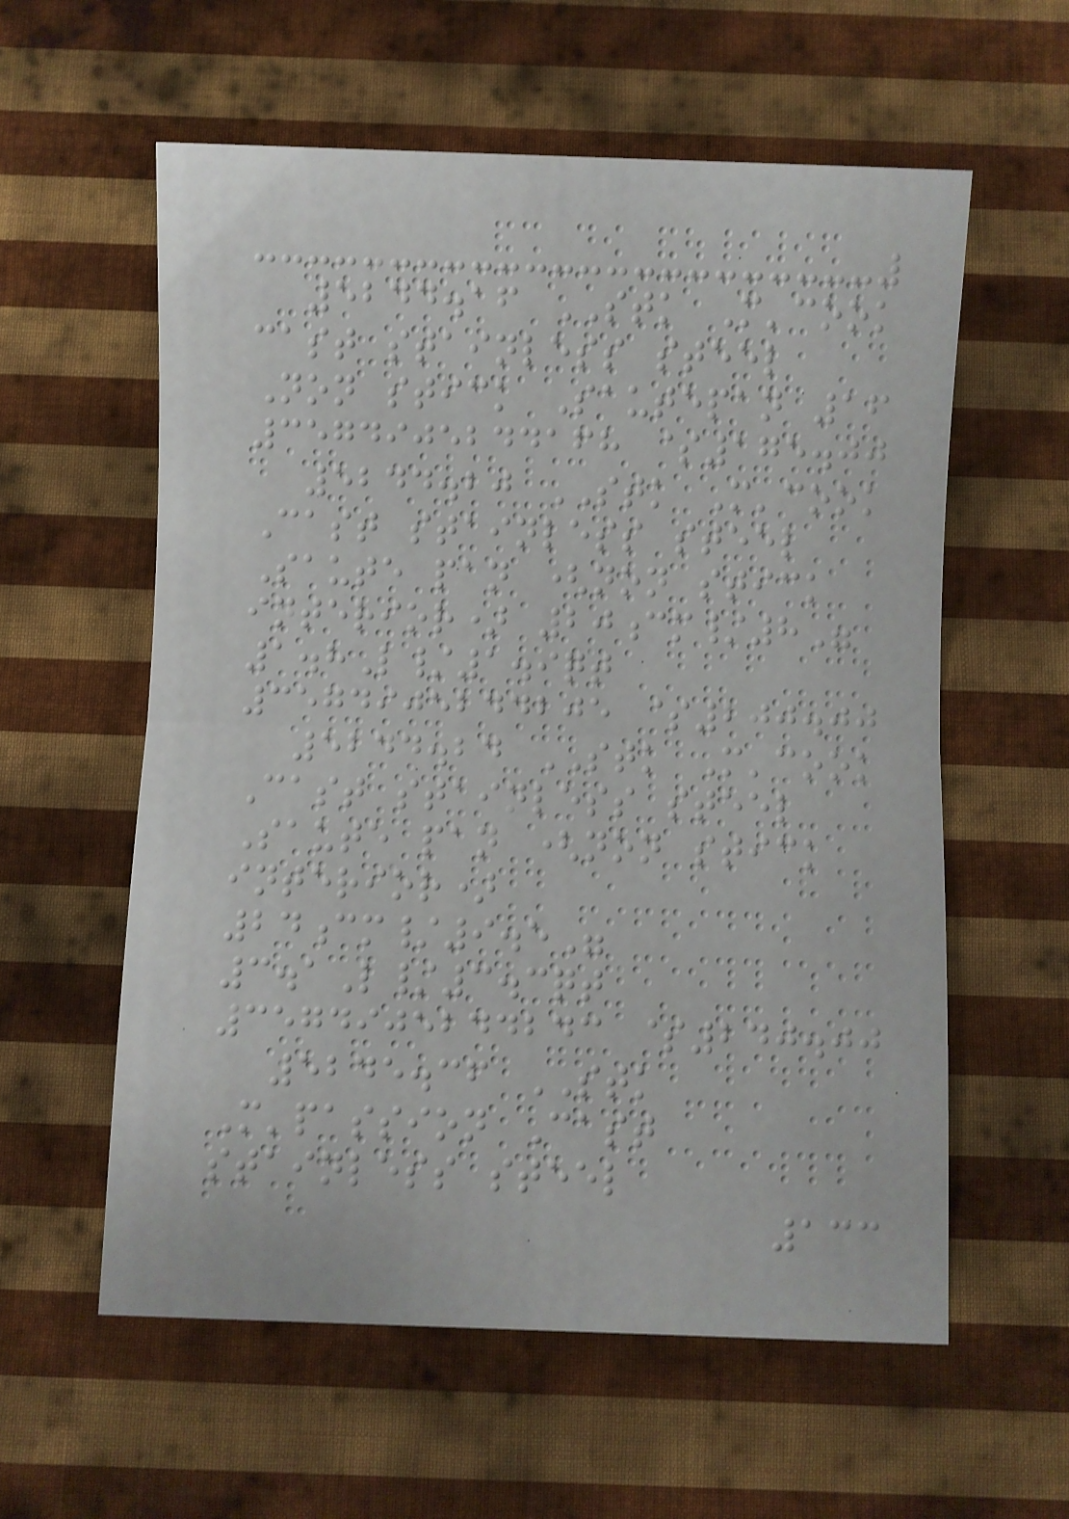5244.16 STK M'cook
cast stainless steel
Non stick Sautepan 16
3574905244168 $175.00
5244.20 STK M'cook
Cast stainless steel
Saute pan (non stick
interior) 20cm/8"
1.8L/1.9qt
3574905244205 $200.00
5244.24 STK M'cook
Cast stainless steel
Saute pan (non stick
interior)
24cm/9.5"
3.1L/3.3qt
3574905244243 $240.00
5245.36 STK
M'passion Cast
stainless steel
133
